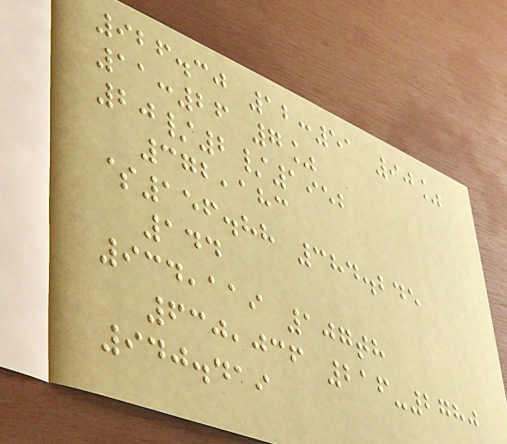926.30 12:51 90%
11:26 7%
20/2/1952
372,183
$156.88 384.245
144
934,119 107th
630,036 216-2780
940.419
